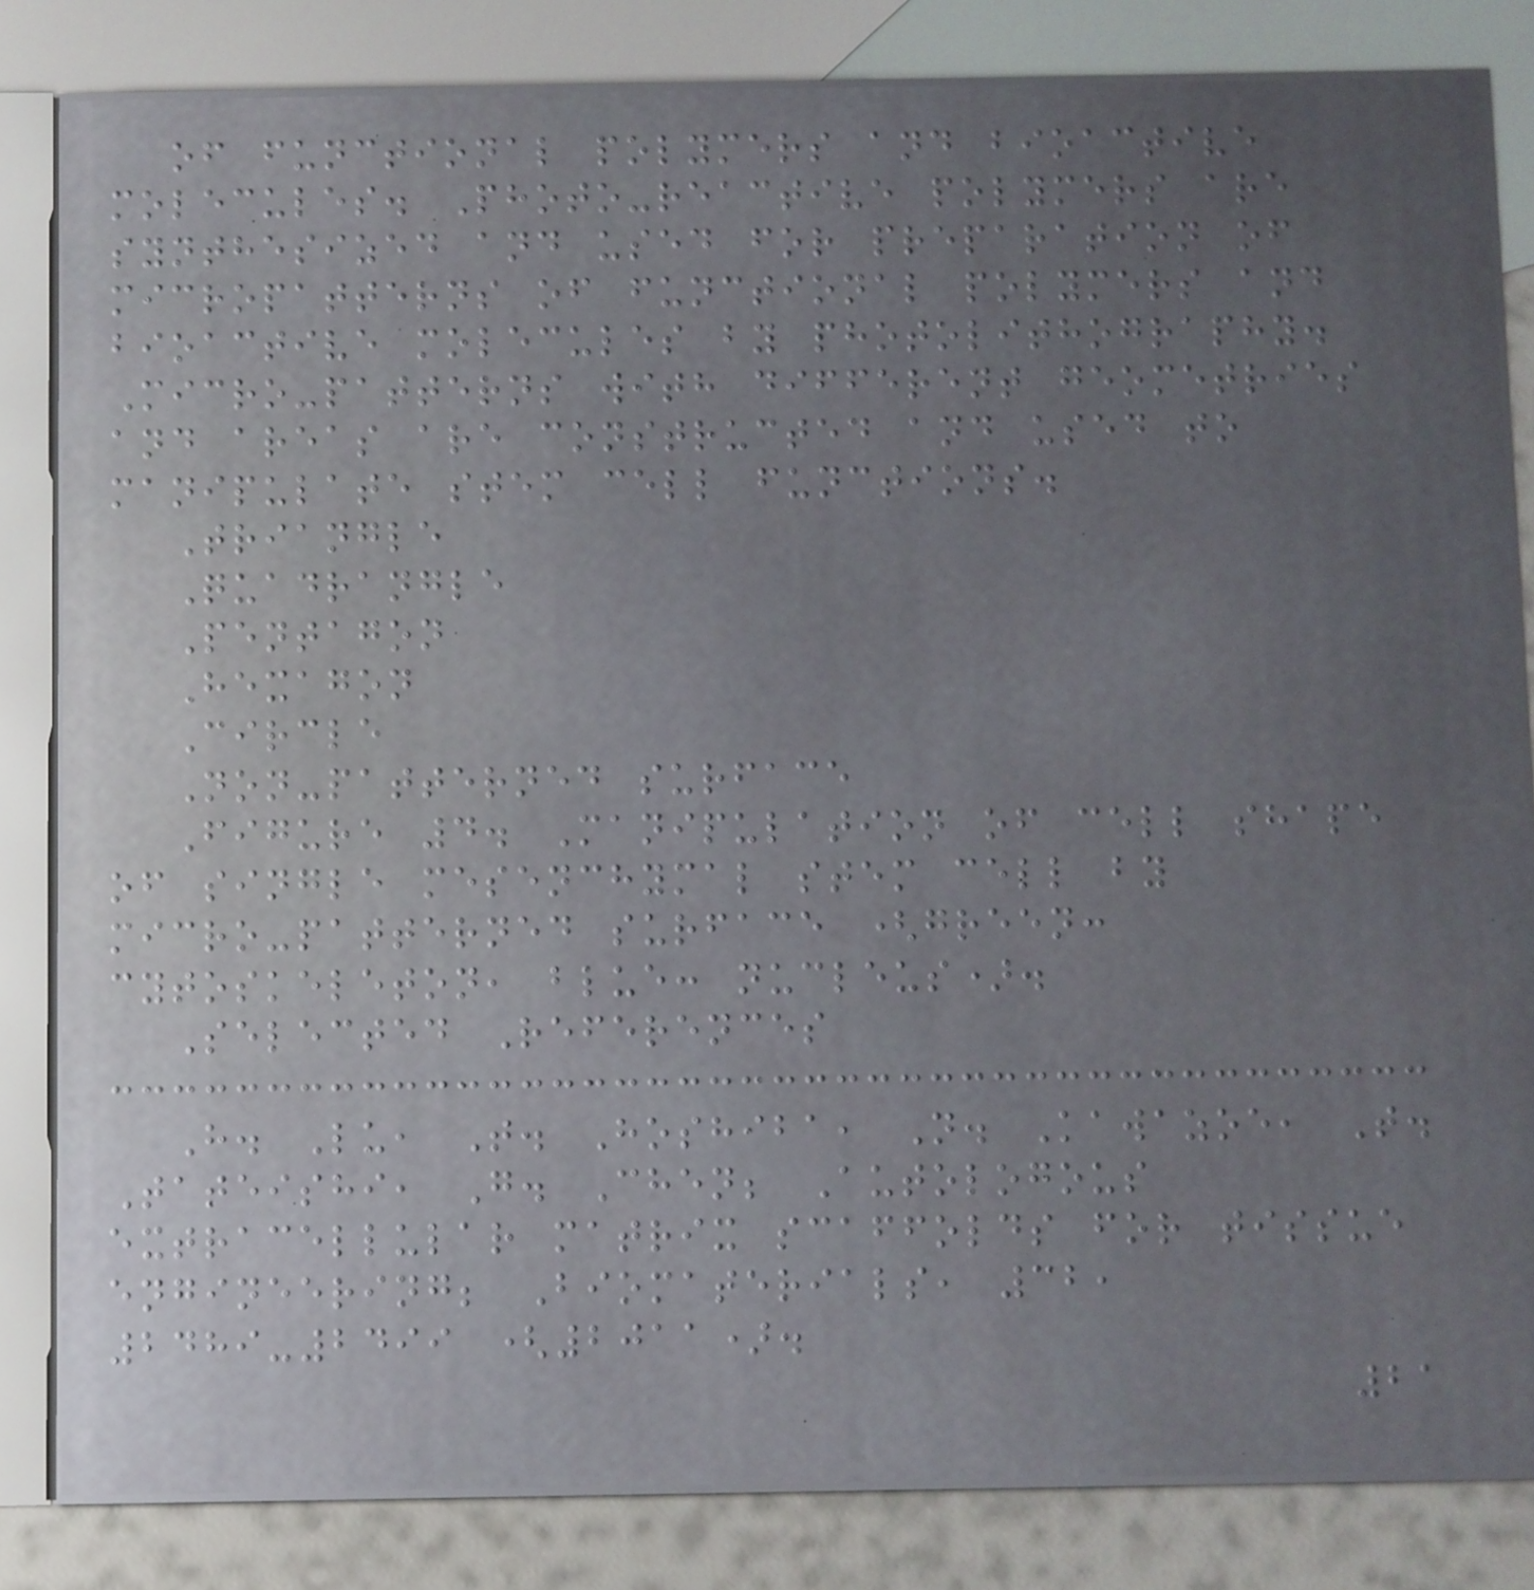of functional polymers and bioactive
molecules. Photo-reactive polymers are
synthesized and used for preparation of
micropatterns of functional polymers and
bioactive molecules by photolithography.
Micro-patterns with different geometries
and areas are constructed and used to
manipulate stem cell functions.
Triangle
Quadrangle
Pentagon
Hexagon
Circle
Non-patterned surface
Figure 4. Manipulation of cell shape
of single mesenchymal stem cell by
micro-patterned surface (green:
cytoskeleton, blue: nucleus).
Selected References
H. Lu, T. Hoshiba, N. Kawazoe, T.
Tateishi, G. Chen; Autologous
extracellular matrix scaffolds for tissue
engineering; Biomaterials, 32,
2489-2499 (2011).
21
